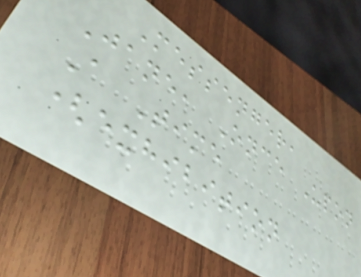Messenger,
Jane, Once Upon
A Time
(exhibition
